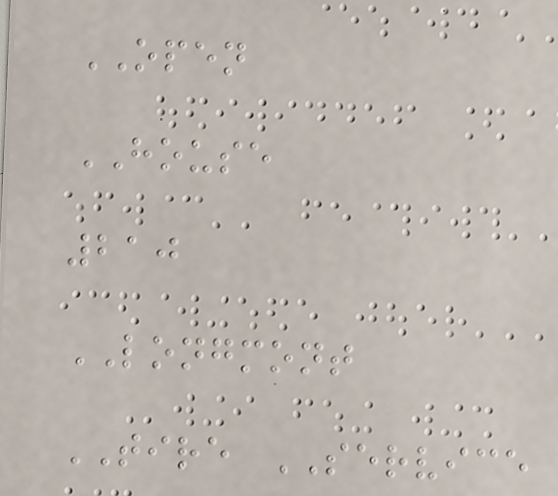OPEN
HOUSE
210
LONGMONT
TIRE SERVICE
